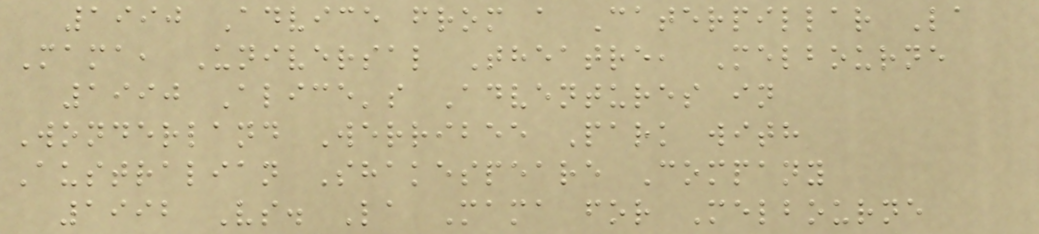1990 Advice from a Caterpillar La
Mama, Universal Theatre, Melbourne
1990 Alice's Adventures in
Wonderland Werribee Park with
Australian Shakespeare Company
1992 Vs. La Mama for Melbourne
